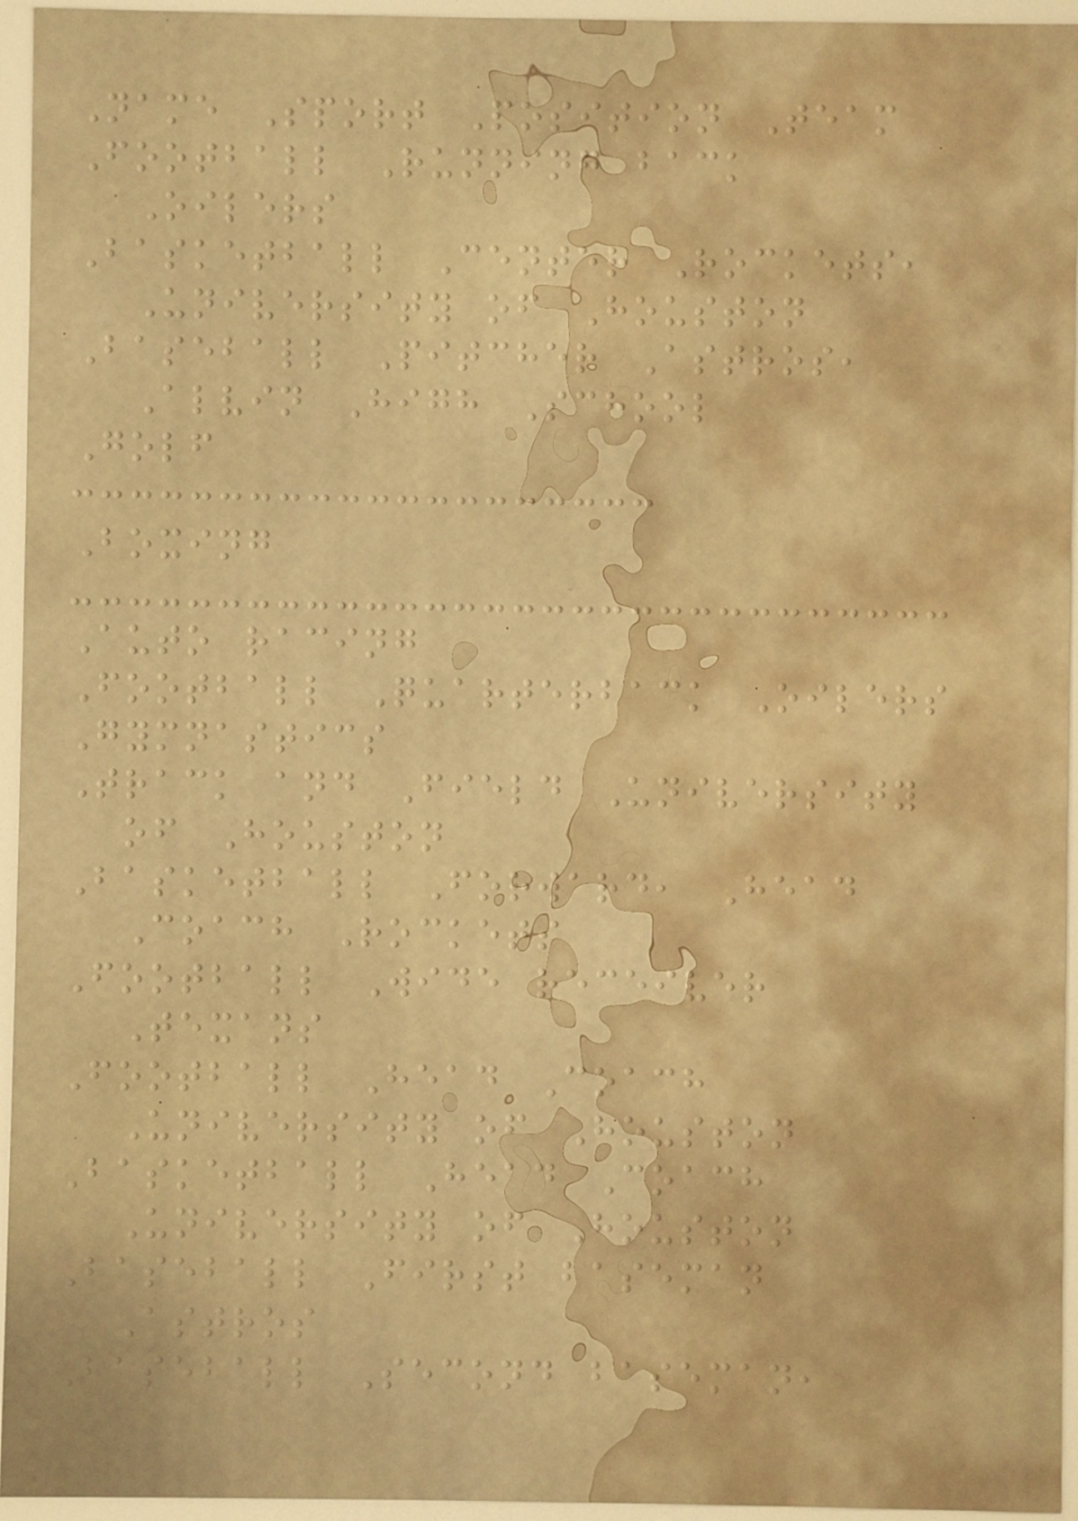Name Sport Position Team
Football Running back
Oilers
Basketball Center Rockets,
University of Houston
Baseball Pitcher Astros,
Alvin High School
Golf
Boxing
Auto racing
Football Quarterback Oilers
Gymnastics
Track and Field University
of Houston
Basketball Forward, Head
Coach Rockets
Football Wide receiver
Texans
Football Head Coach
University of Houston
Basketball Head Coach
University of Houston
Baseball First baseman
Astros
Baseball Second baseman,
